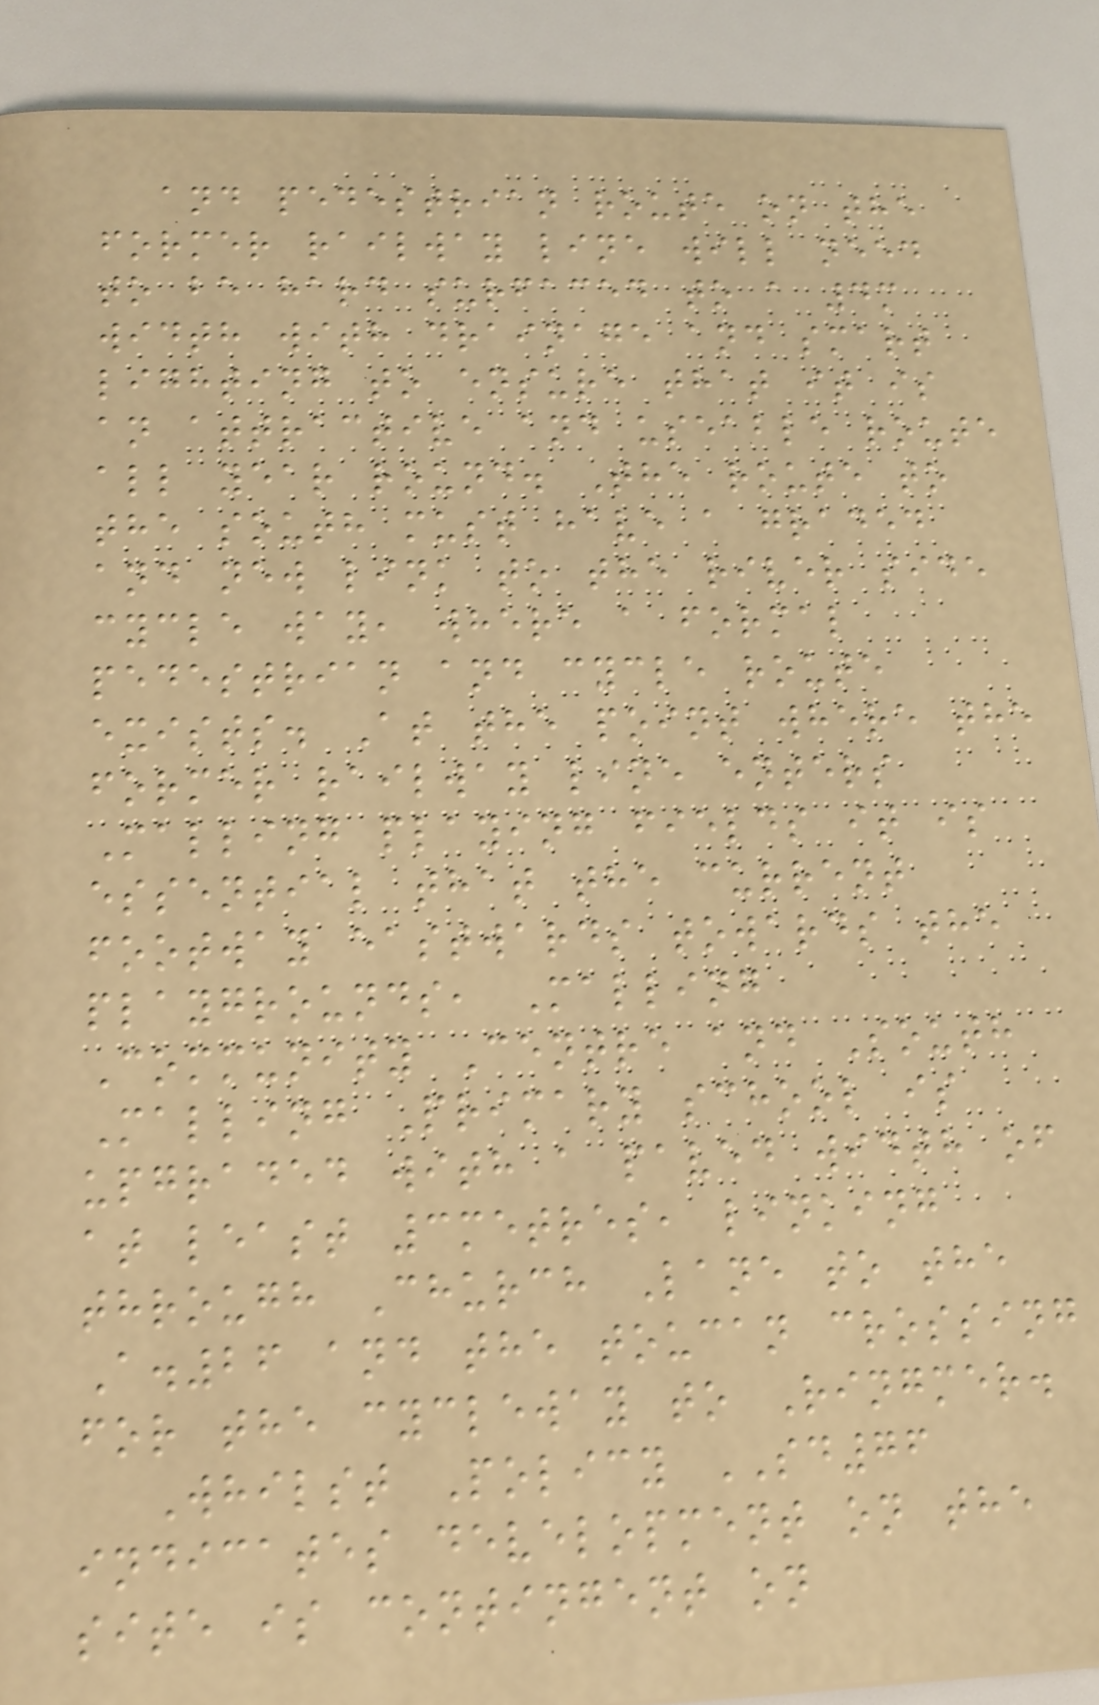and pedestrian route on the
former railway line will need
to be hard surfaced to a 4m
width with drainage and smart
lighting to ensure that it is
an attractive and useable route
all year round. The route to
the south must have a graded
and new link to the river side
cycle way, where a formal
pedestrian and cycle route
exists. At the point where the
former railway line enters
Malling playing fields it is
essential that the current
footway eastwards towards the
playgrounds, Malling
Community Centre and South
Malling Primary school is
upgraded with a paved width of
at least 3metres, linking
through Church Lane to the
A.26 and the toucan crossing
for the cycleway to Ringmer.
Whilst Policy SD76
indicates development on the
site is contingent on
